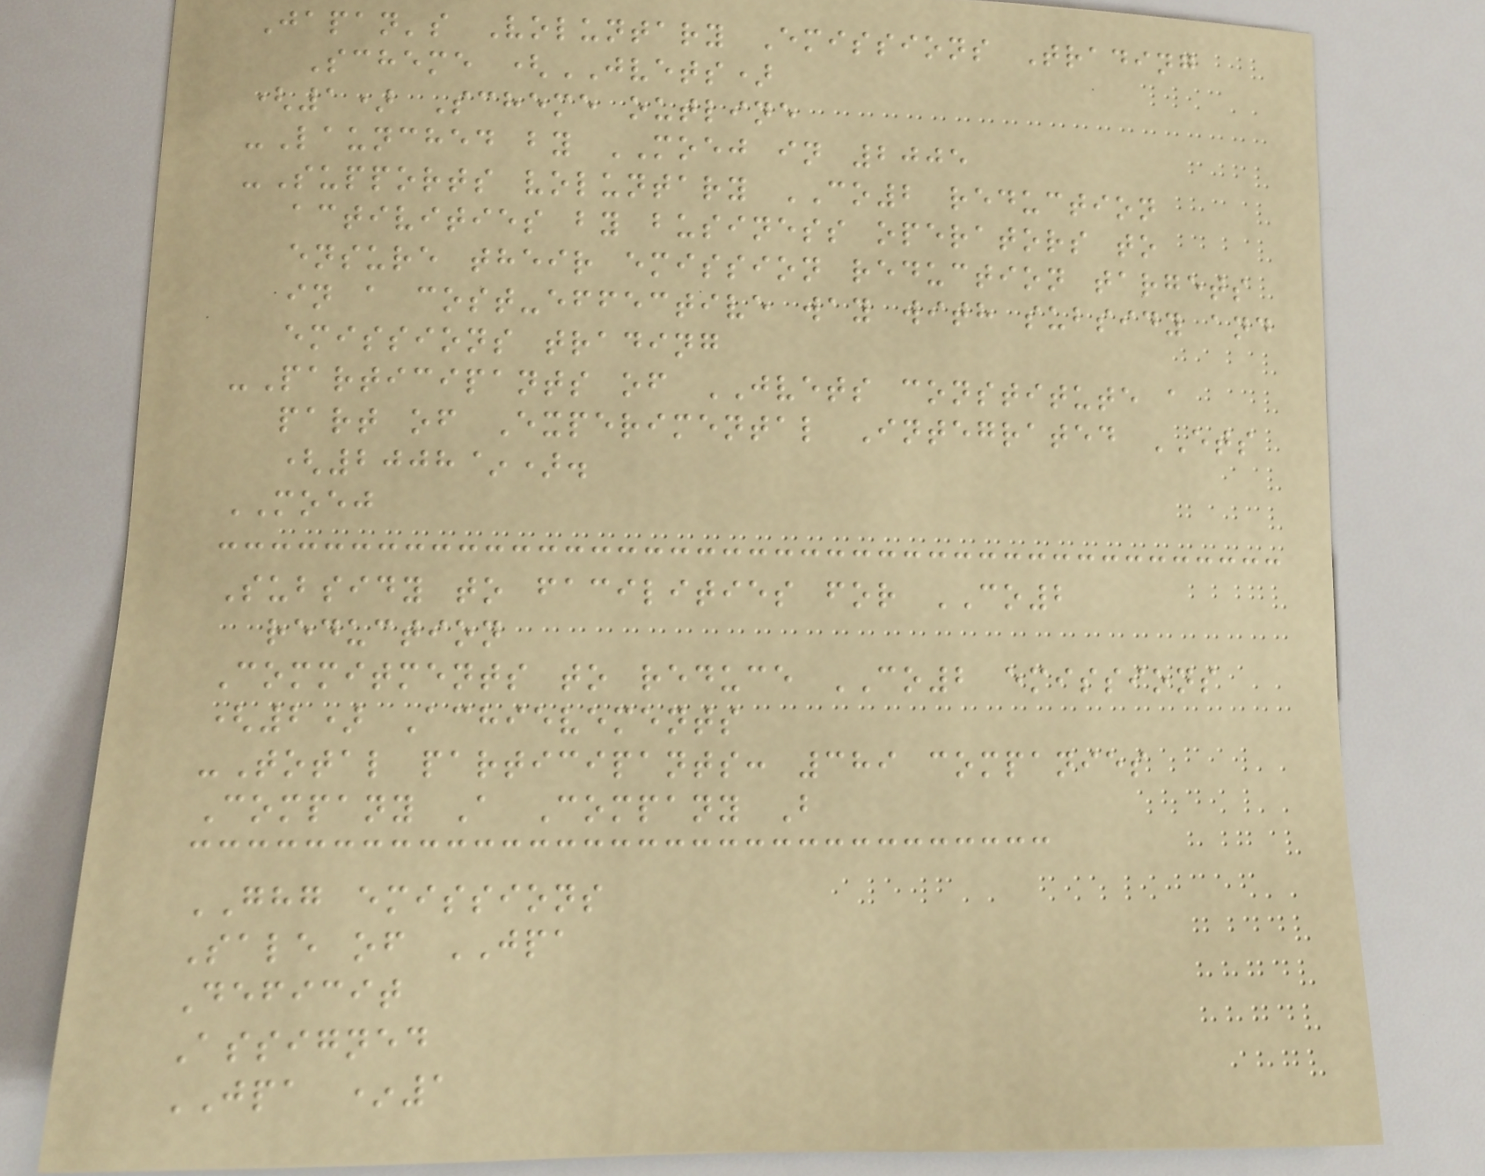Japan's Voluntary Emissions Trading
Scheme (JVETS)
(1) Scheme outline
-Launched by MOEJ in 2005
-Supports voluntary CO2 reduction
activities by business operators to
ensure their emission reduction targets
in a cost-effective way with subsidy and
emissions trading
-Participants of JVETS constitute a
part of Experimental Integrated ETS
(2008~).
MOEJ
Subsidy to facilities for CO2
reduction
Commitments to reduce CO2 emissions
(2) Achievements
-Total participants: 389 companies
Company A Company B
GHG emissions
Sale of JPA
Deficit
Assigned
JPA *1
